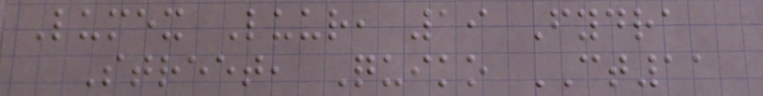Lumex Luur, 19 Fydra
Street, Quiko CT11
